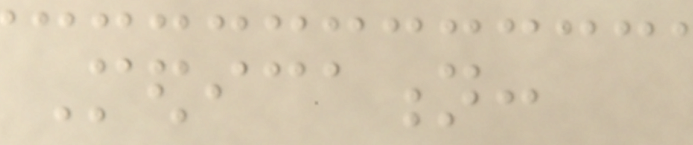Medication:
